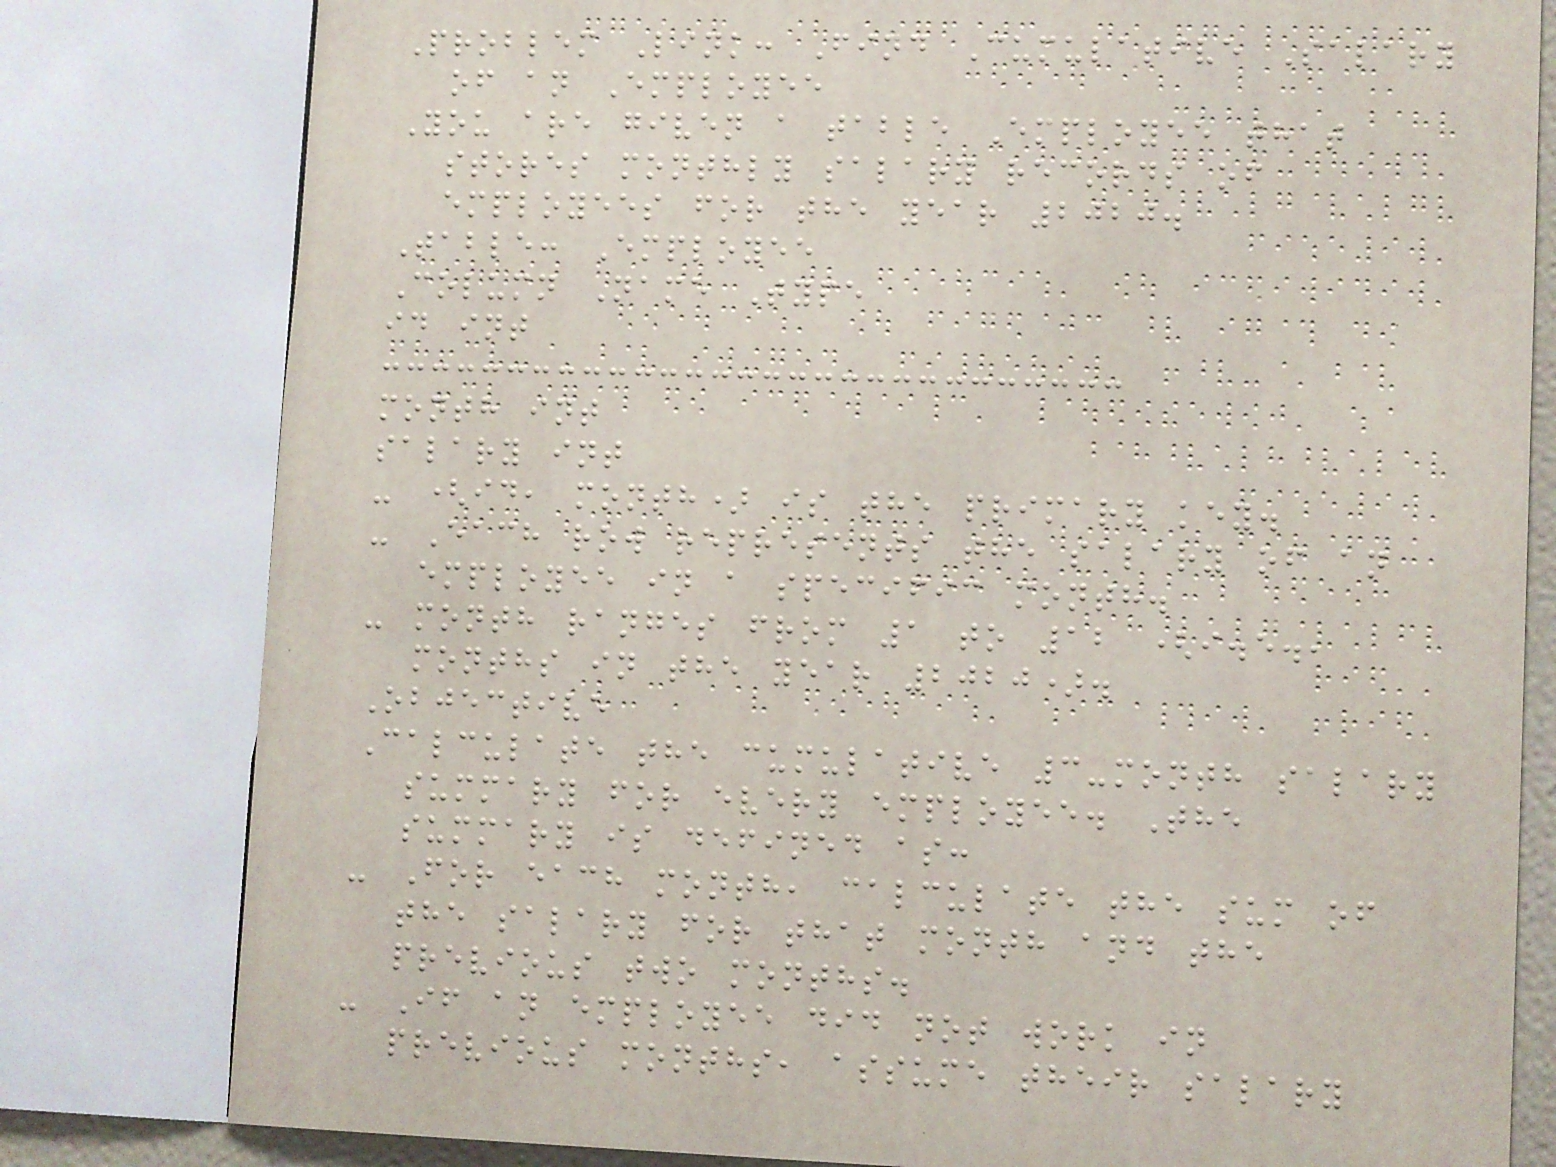Problem Link: Find Cumulative Salary
of an Employee
You are given a table Employee that
stores monthly salary records of
employees for the year 2020.
Table: Employee
Column Name Type
id int
month int
salary int
- (id, month) is the primary key.
- Each row represents the salary of an
employee in a specific month.
- month ranges from 1 to 12 (i.e.,
months in the year 2020).
Objective
Calculate the cumulative 3-month salary
summary for every employee. The
summary is defined as:
- For each month, calculate the sum of
the salary for that month and the
previous two months.
- If an employee did not work in
previous months, assume their salary
